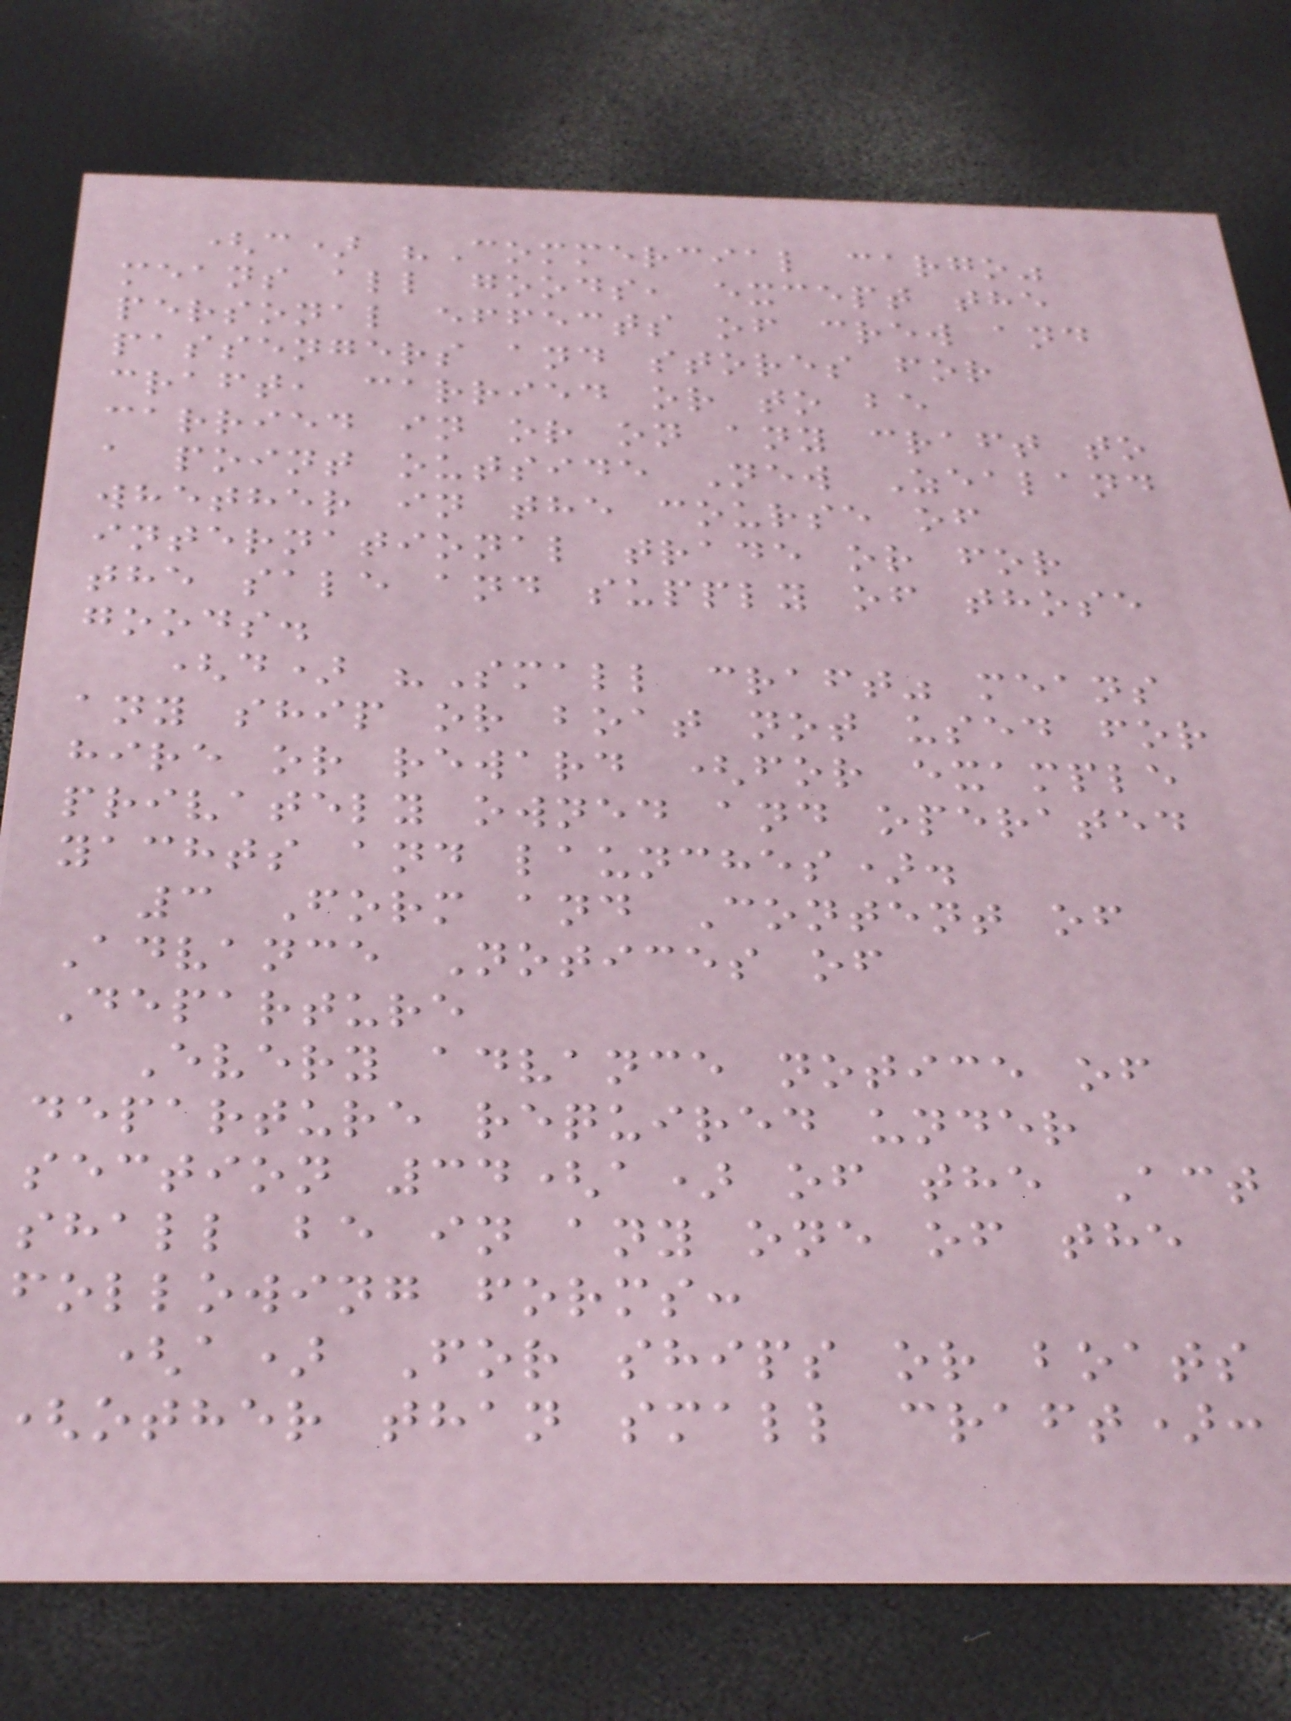(c) "Commercial cargo"
means all goods, except the
personal effects of crew and
passengers and stores for
craft, carried or to be
carried in or on any craft to
a point outside New Zealand
whether in the course of
international trade or for
the sale and supply of those
goods.
(d) "Small craft" means
any ship or boat not used for
hire or reward (for example
privately owned and operated
yachts and launches).
3 Form and Content of
Advance Notices of
Departure
Every advance notice of
departure required under
section 34(a) of the Act
shall be in any one of the
following forms:
(a) For ships or boats
other than small craft):
